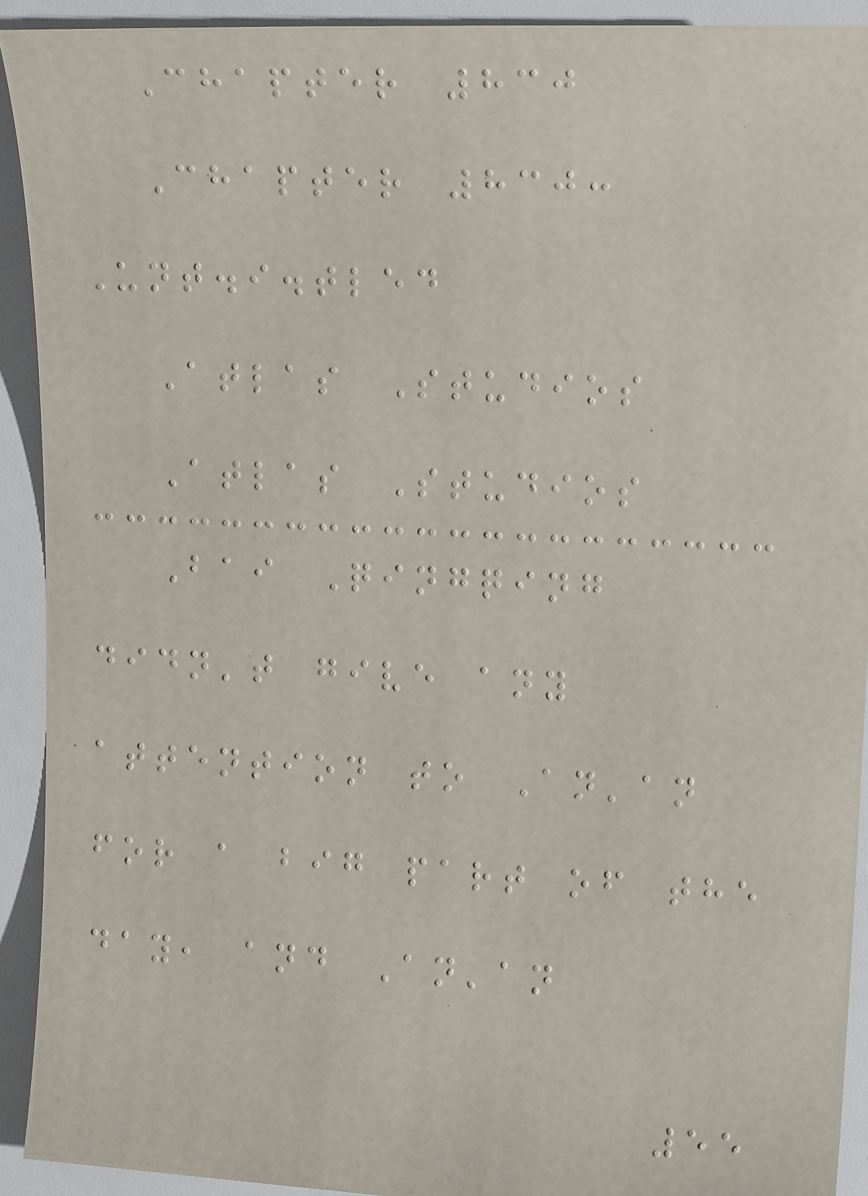Chapter 830
Chapter 830:
Unt.i.tled
Atlas Studios
Atlas Studios
Bai Qingqing
didn't give any
attention to An'an
for a big part of the
day, and An'an
55
